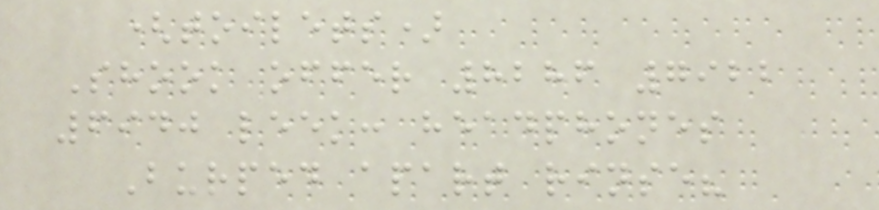(toilets)
Shook offer 8286 7922
6940 leek: headphones
Burped apart rinse?
